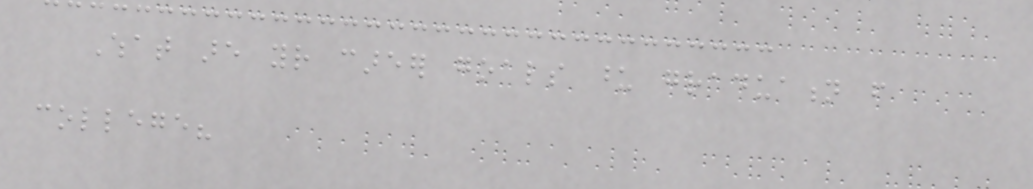What are your career goals upon graduation from
college?
